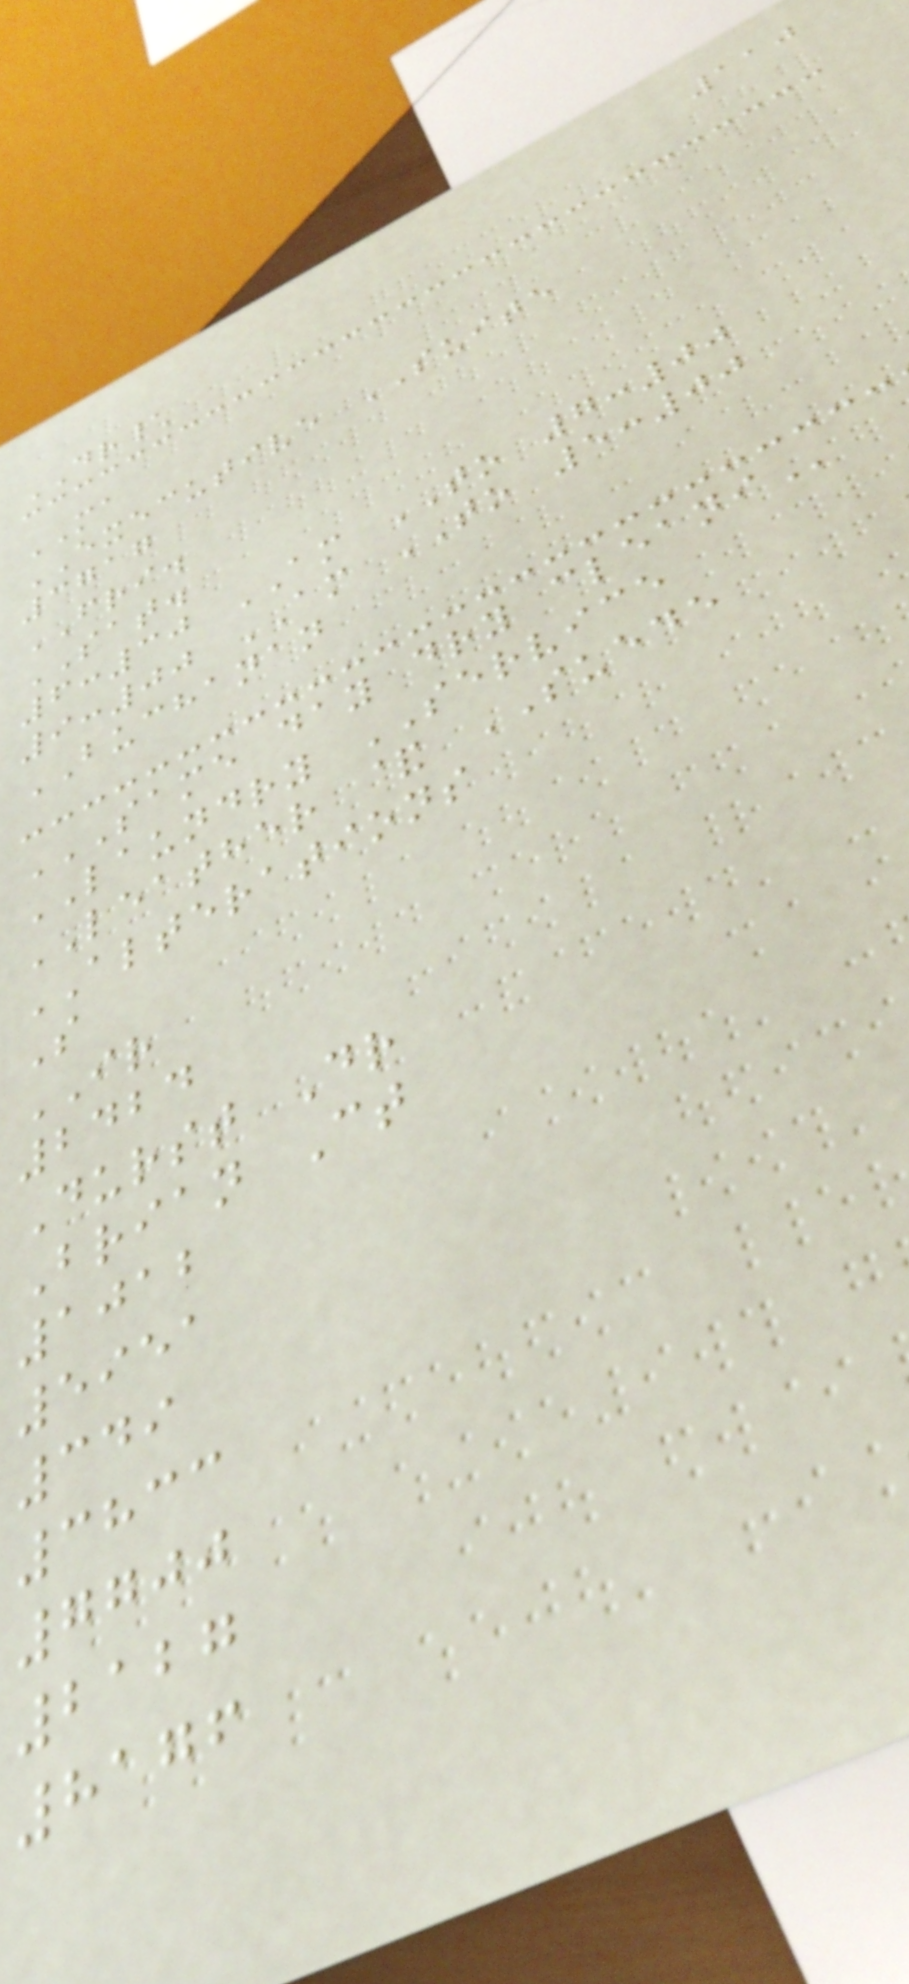110
DR\
MA
EXECUTIVE SUITE
3717
FRI.
SAT.
6:30 AM TO 7:00
9:00 AM TO 5:00
BUCHANAN
SAME DAY DRY CLEANI
LAUNDRY SERVICE
LEATHER & SUEDE
ALTERATIONS
S
IR
2424
Durst Dr
Brian Ct
1012
5951
349
3833
7700
2127
8176
